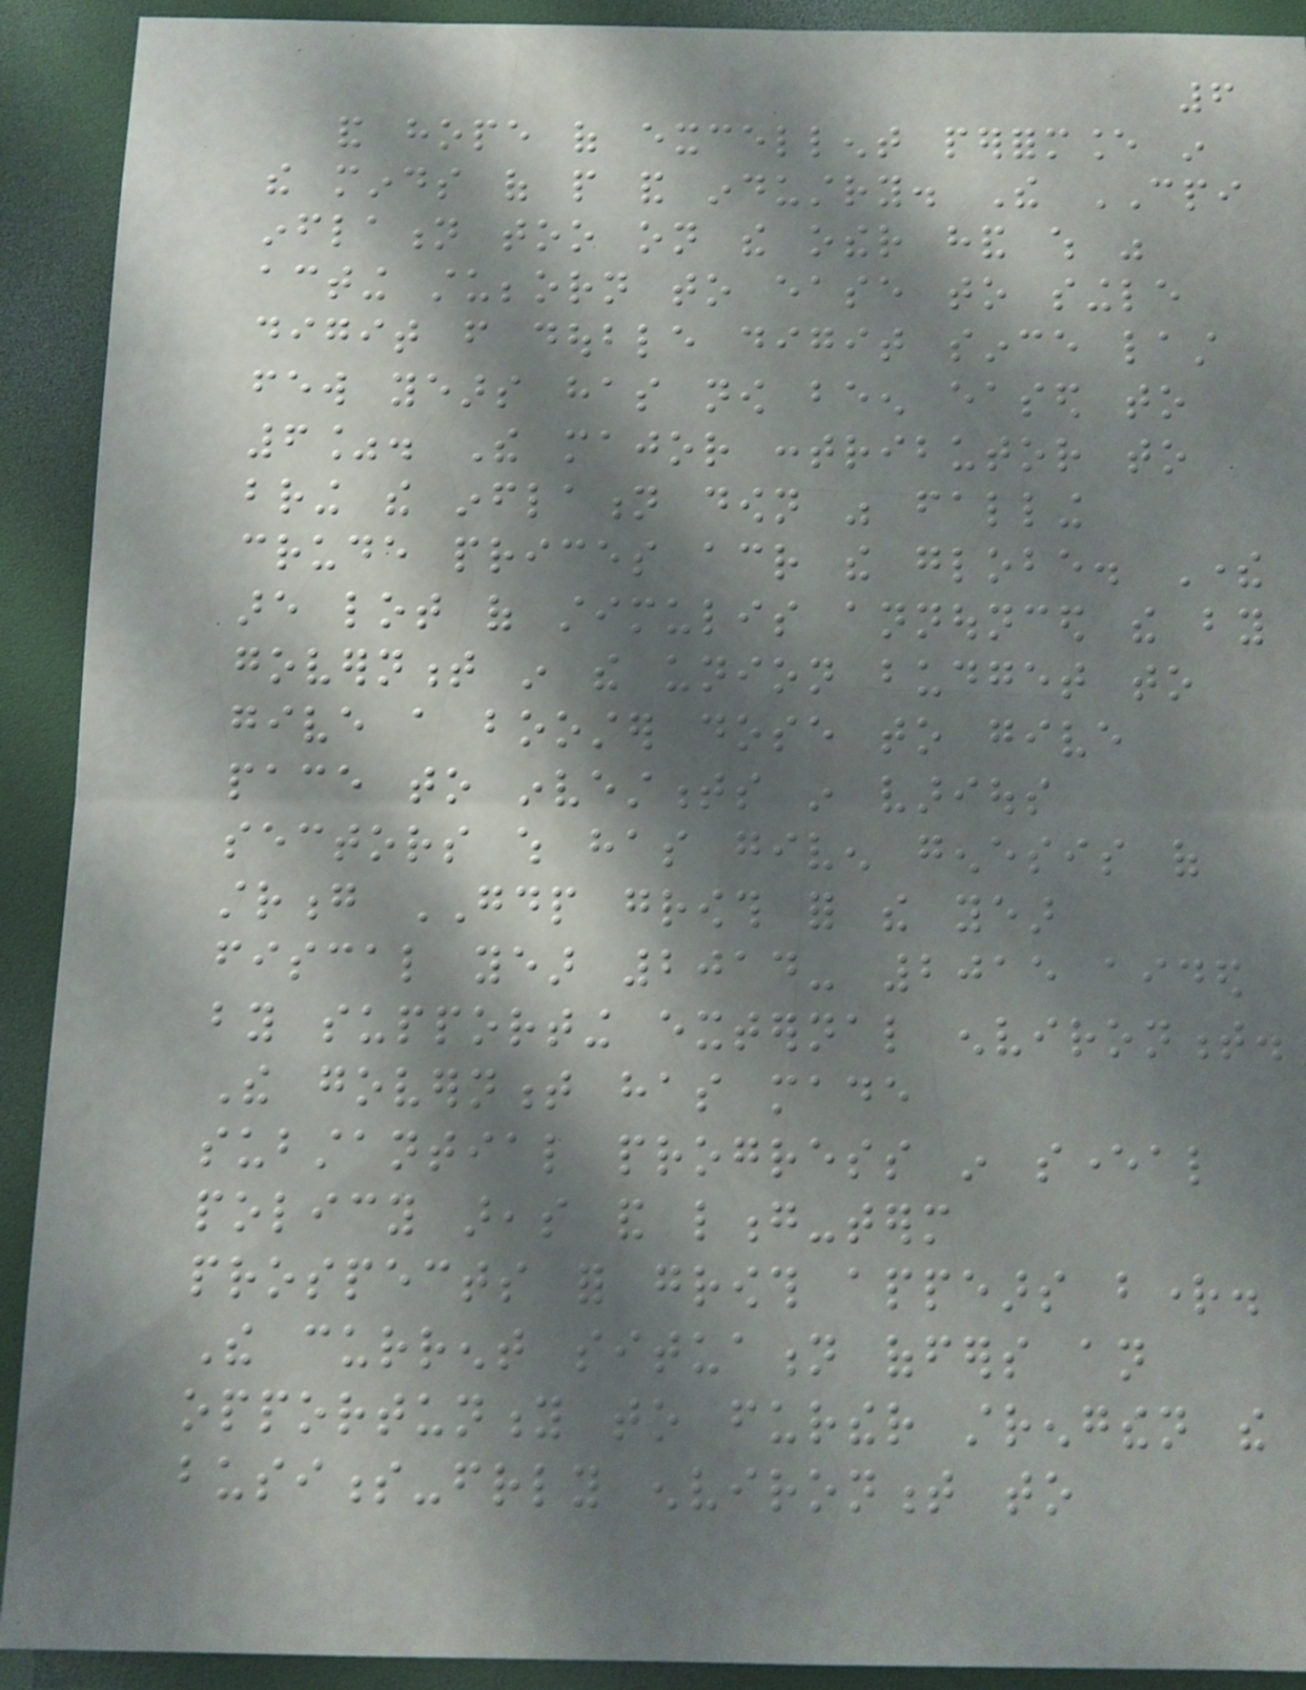6
and hope of excellent performance in
the minds of people and industry. The CPI
inflation too on the other hand which was
acting stubborn to ease to single
digit from double digit since last
few years has now been eased to
6%. The major contributor to
bring the inflation down was falling
crude prices across the globe. There
are lot of stimulis announced the by
government in the union budget to
give a booster dose to give
pace to investments in various
sectors which has given genesis of
strong GDP growth for the year
fiscal year 2014- 2015 aided
by supporting external environment.
The government has made
substantial progress in several
policy areas and long-term
prospects for growth appears bright.
The current situation offers an
opportunity to further strengthen the
business-friendly environment to
